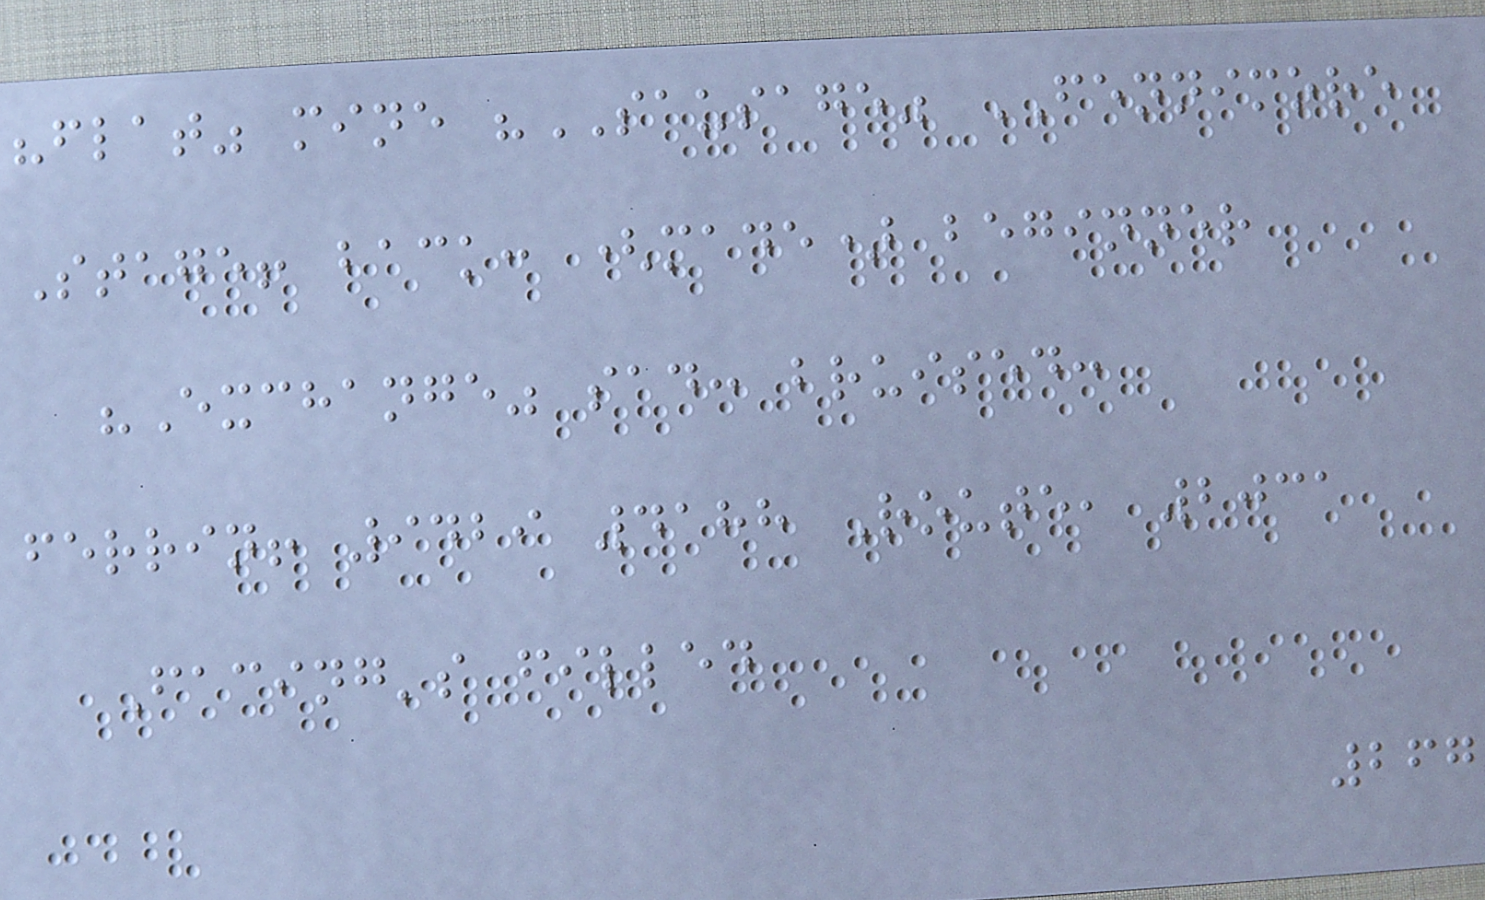"flat" mine "SAUSAGE" FENNIMORE
Stage! back: (made) beginner
"Exchange" sad: bruised:
ferrin! 9429 4188 Route, 2031
Facing's filled
267
